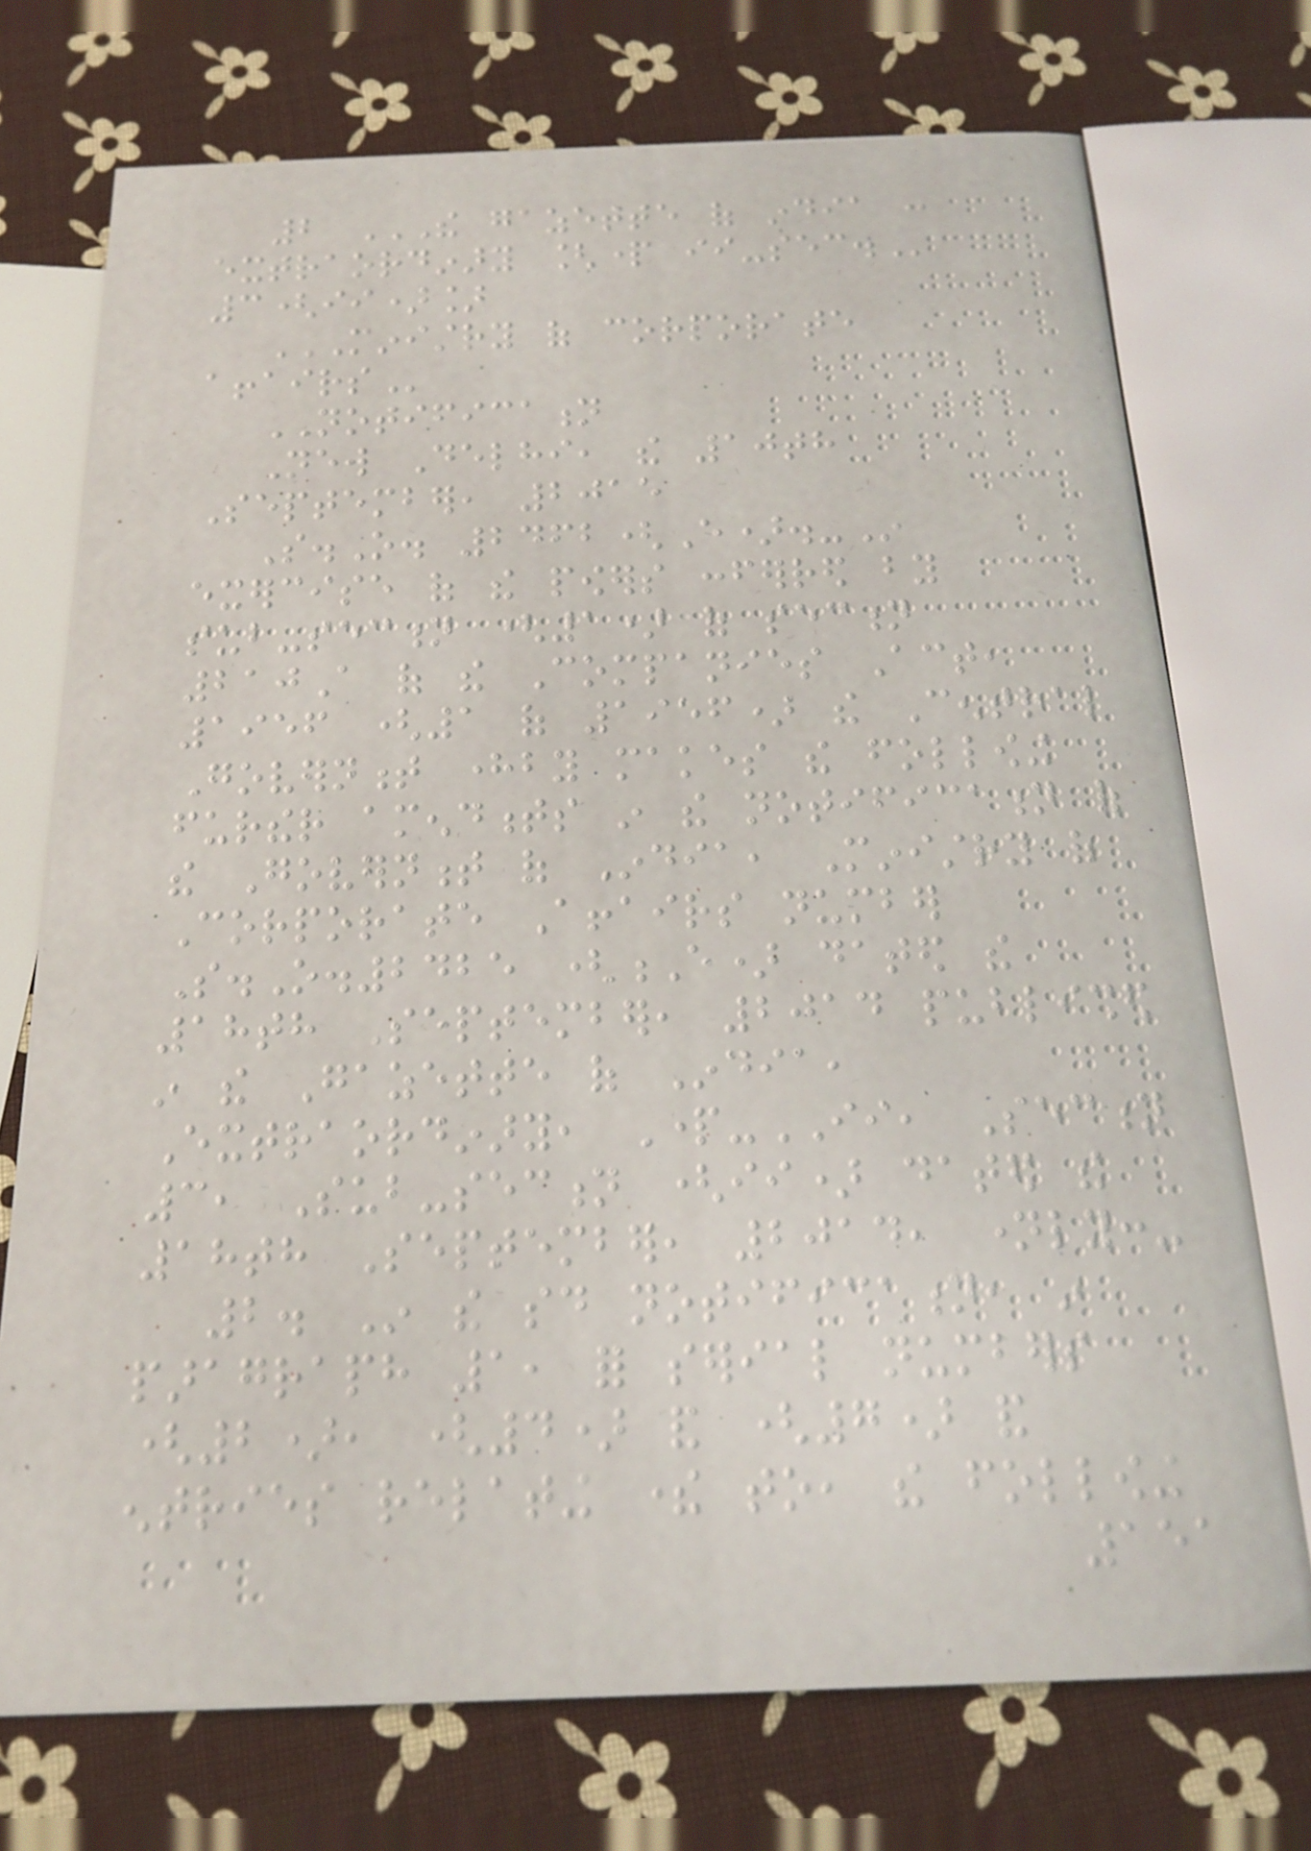2 THE GAZETTE OF INDIA :
EXTRAORDINARY [PART II-SEC.
3(ii)]
MINISTRY OF CORPORATE
AFFAIRS
NOTIFICATION
New Delhi, the 10th
September, 2015
S.O. 2462(E).-In
exercise of the powers conferred by
sub-section (1) of section
210A of the Companies Act,
1956 (1 of 1956) the Central
Government hereby makes the following
further amendments in the notification of
the Government of India, Ministry of
Corporate Affairs number
S.O.2425 (E) dated the
18th September, 2014 published
in the Gazette of India,
Extraordinary, Part-II, Section
3, Sub-section (ii) dated the
18th September, 2014, namely:-
2. In the said notification, in
paragraph 1, for serial numbers
(2), (4) and (7) and
entries relating there to, the following
151
